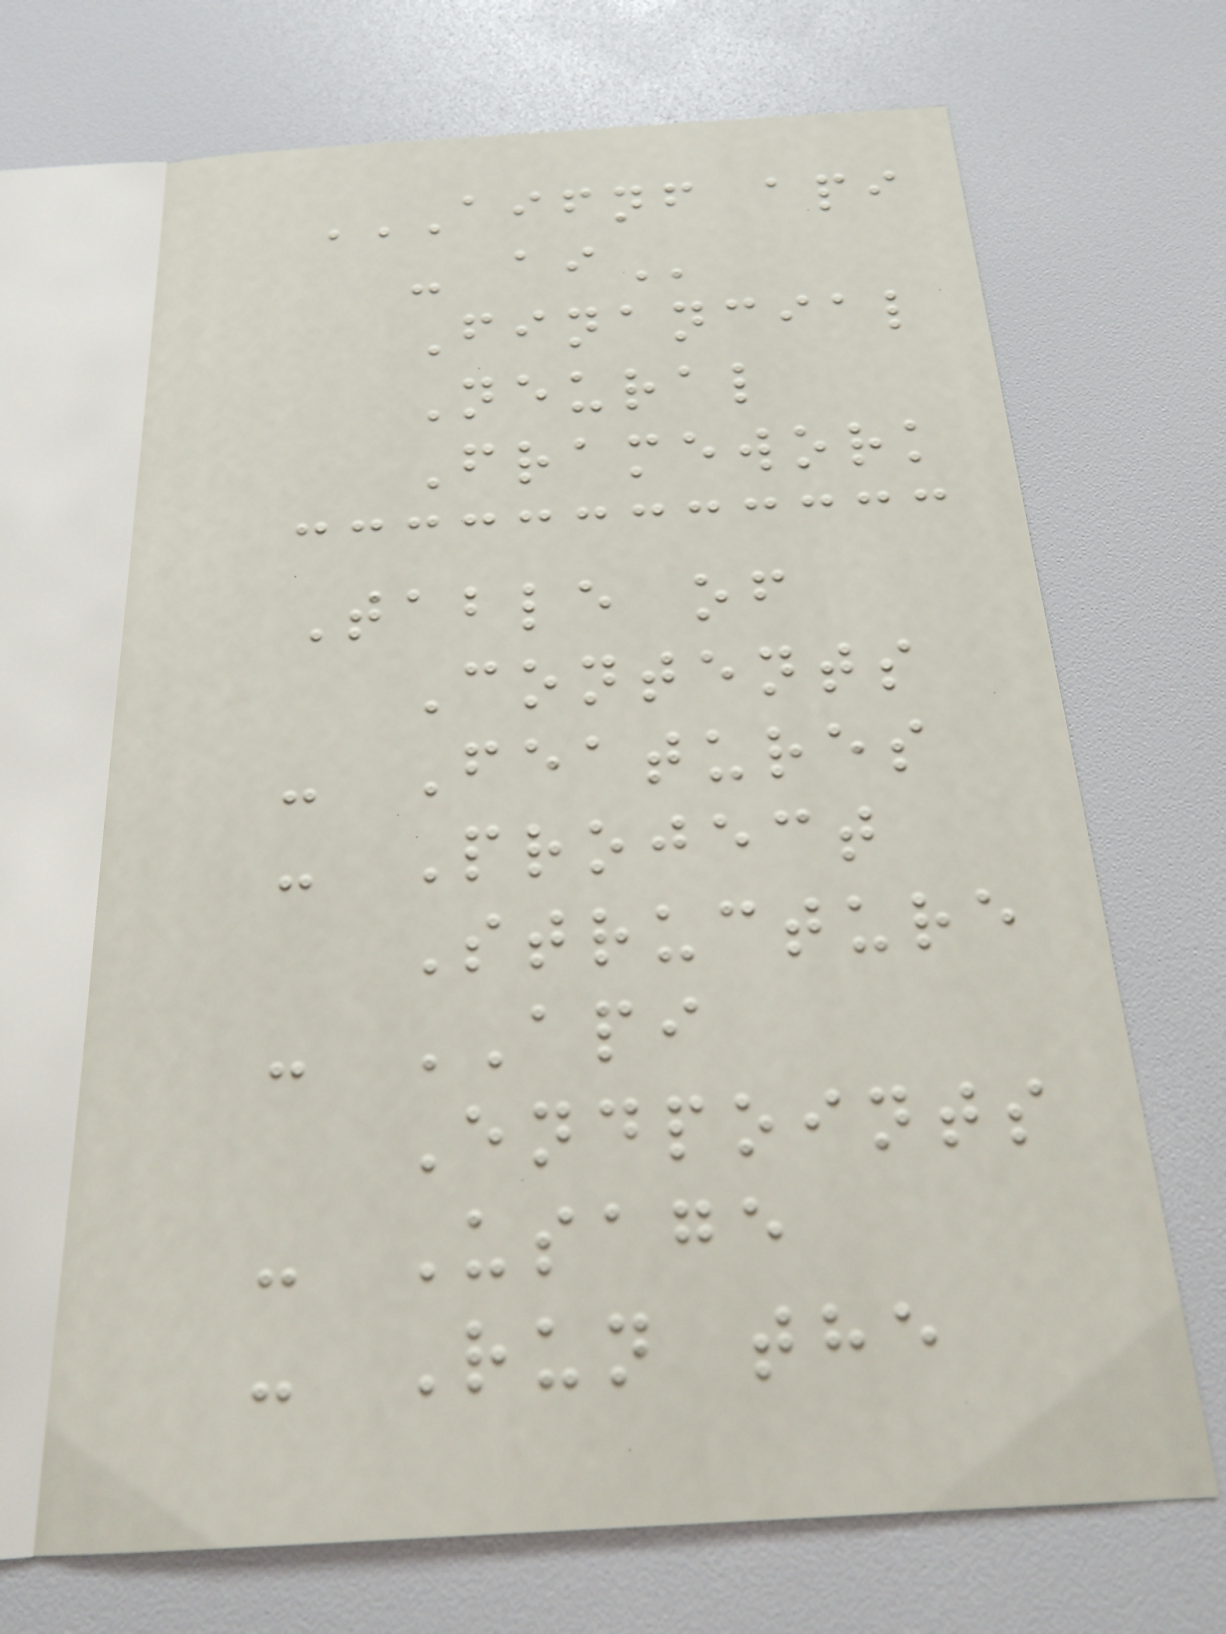AIFNF API
- AI
Financial
Neural
Framework
Table of
Contents
- Features
- Project
Structure
- API
Endpoints
- Usage
- Run the
